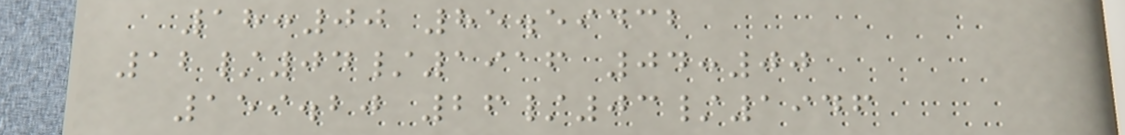18:00 85.59432
12/04/1916 04:00
159.20 26/03/1946
